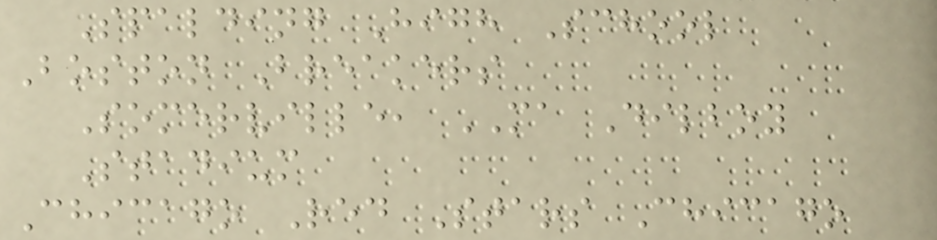Spalding High School
Boston Breakers
Somerville, MA Dilboy
Stadium
Chicago Red Stars Chicago
